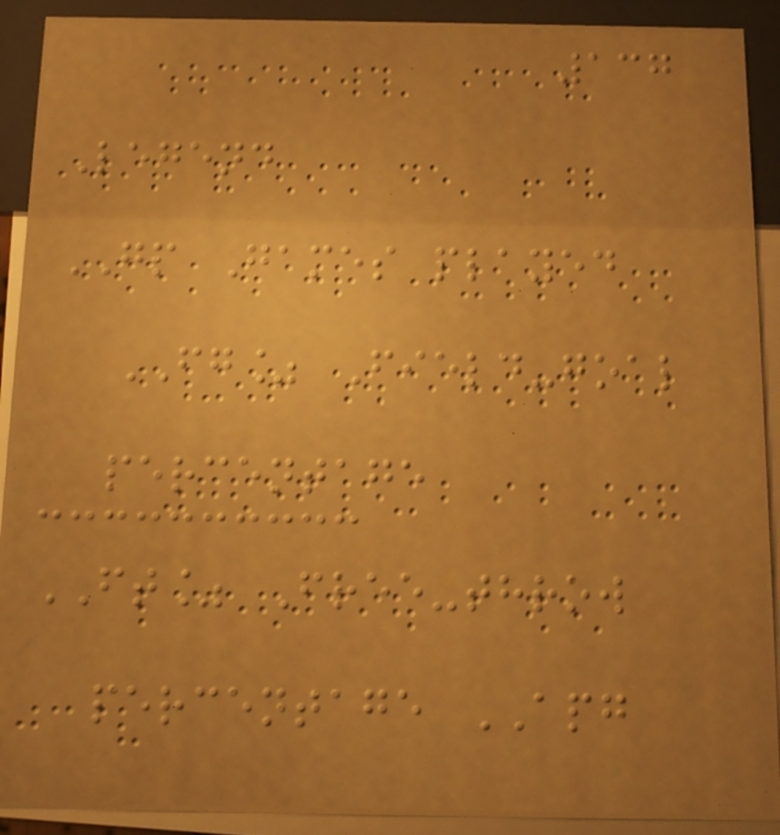137
Legend
GP Games played
FG% Field-goal
percentage
FT% Free-throw
percentage APG
